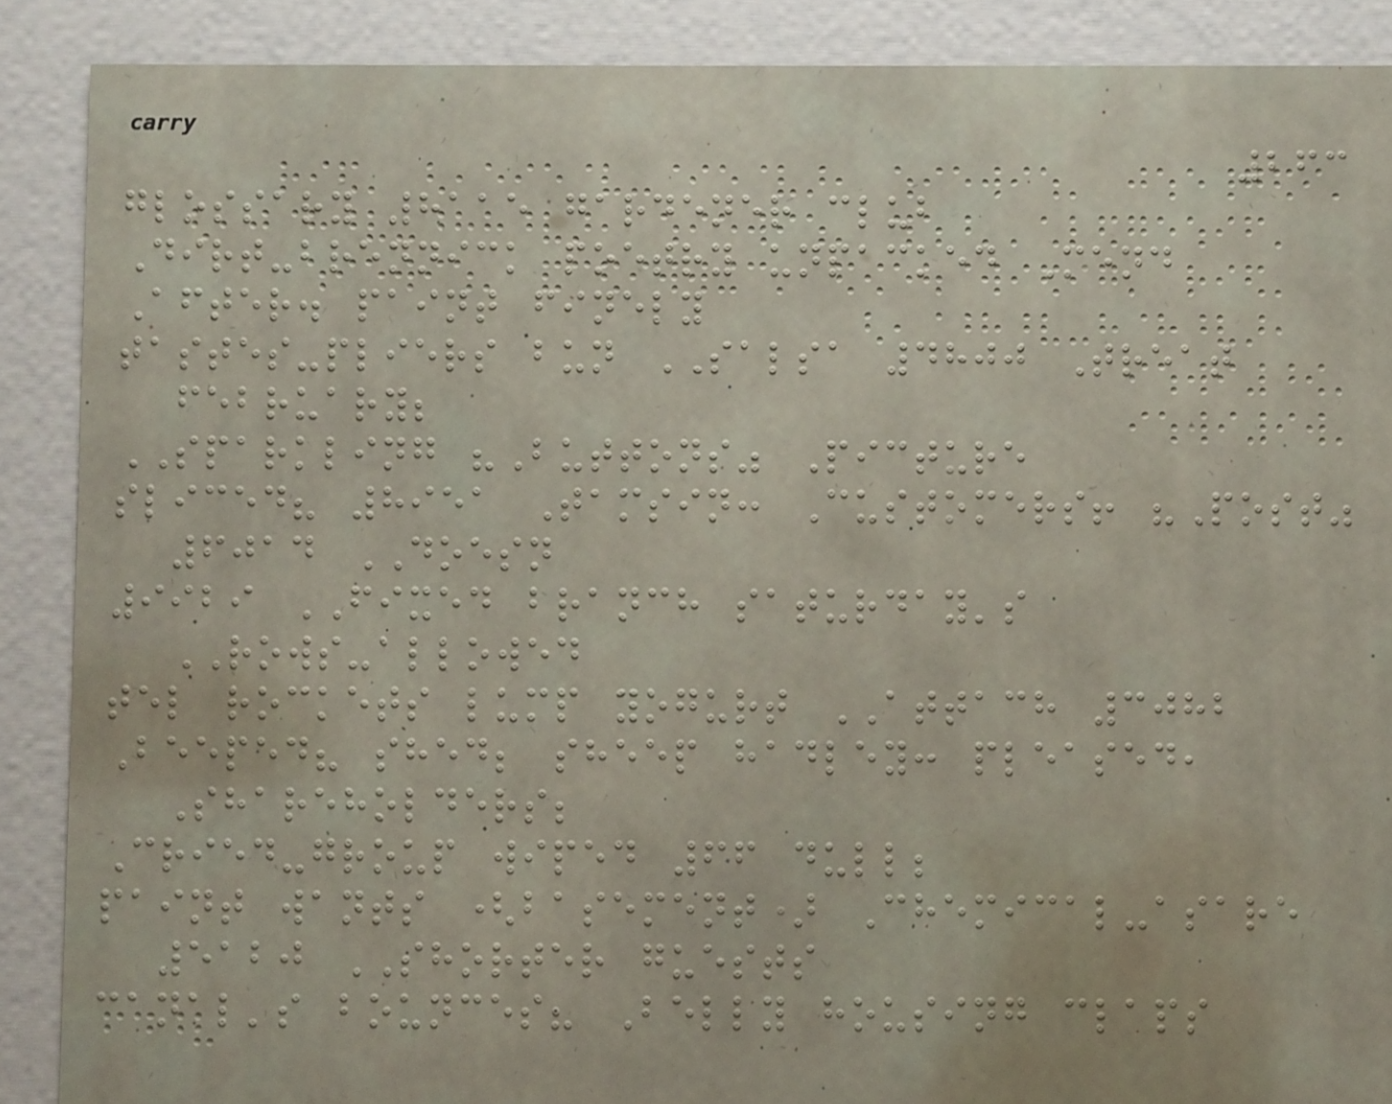263
glossary 8115 gardener club
Dirt-brennick poetry unpacked Mend
After. paint finely
tastes-pliers bun SALSA 4800 Treat
february;
SPARKLING "Buttons" Picture
sliced? 8951 Tamsin: Customers! "Post"
6014 DOESN
9929 FIXED branch saturday's
ROWS-allowed
tel rockets lump yogurt ATTACH 3082
Beeped? shed; sheep hadley: pleased,
Shareholders;
Cried-group wiped 66 dull;
paint wants (basement) Chemical-asare
5120 SHORTER guests
canal's bounces? Belly housing claps
